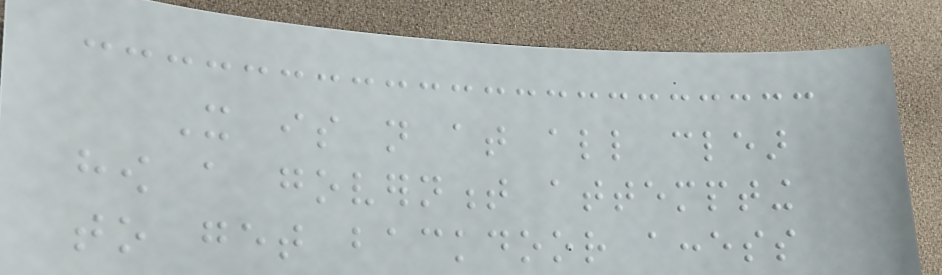It is not at all clear
how a government attempting
to get backdoor access
